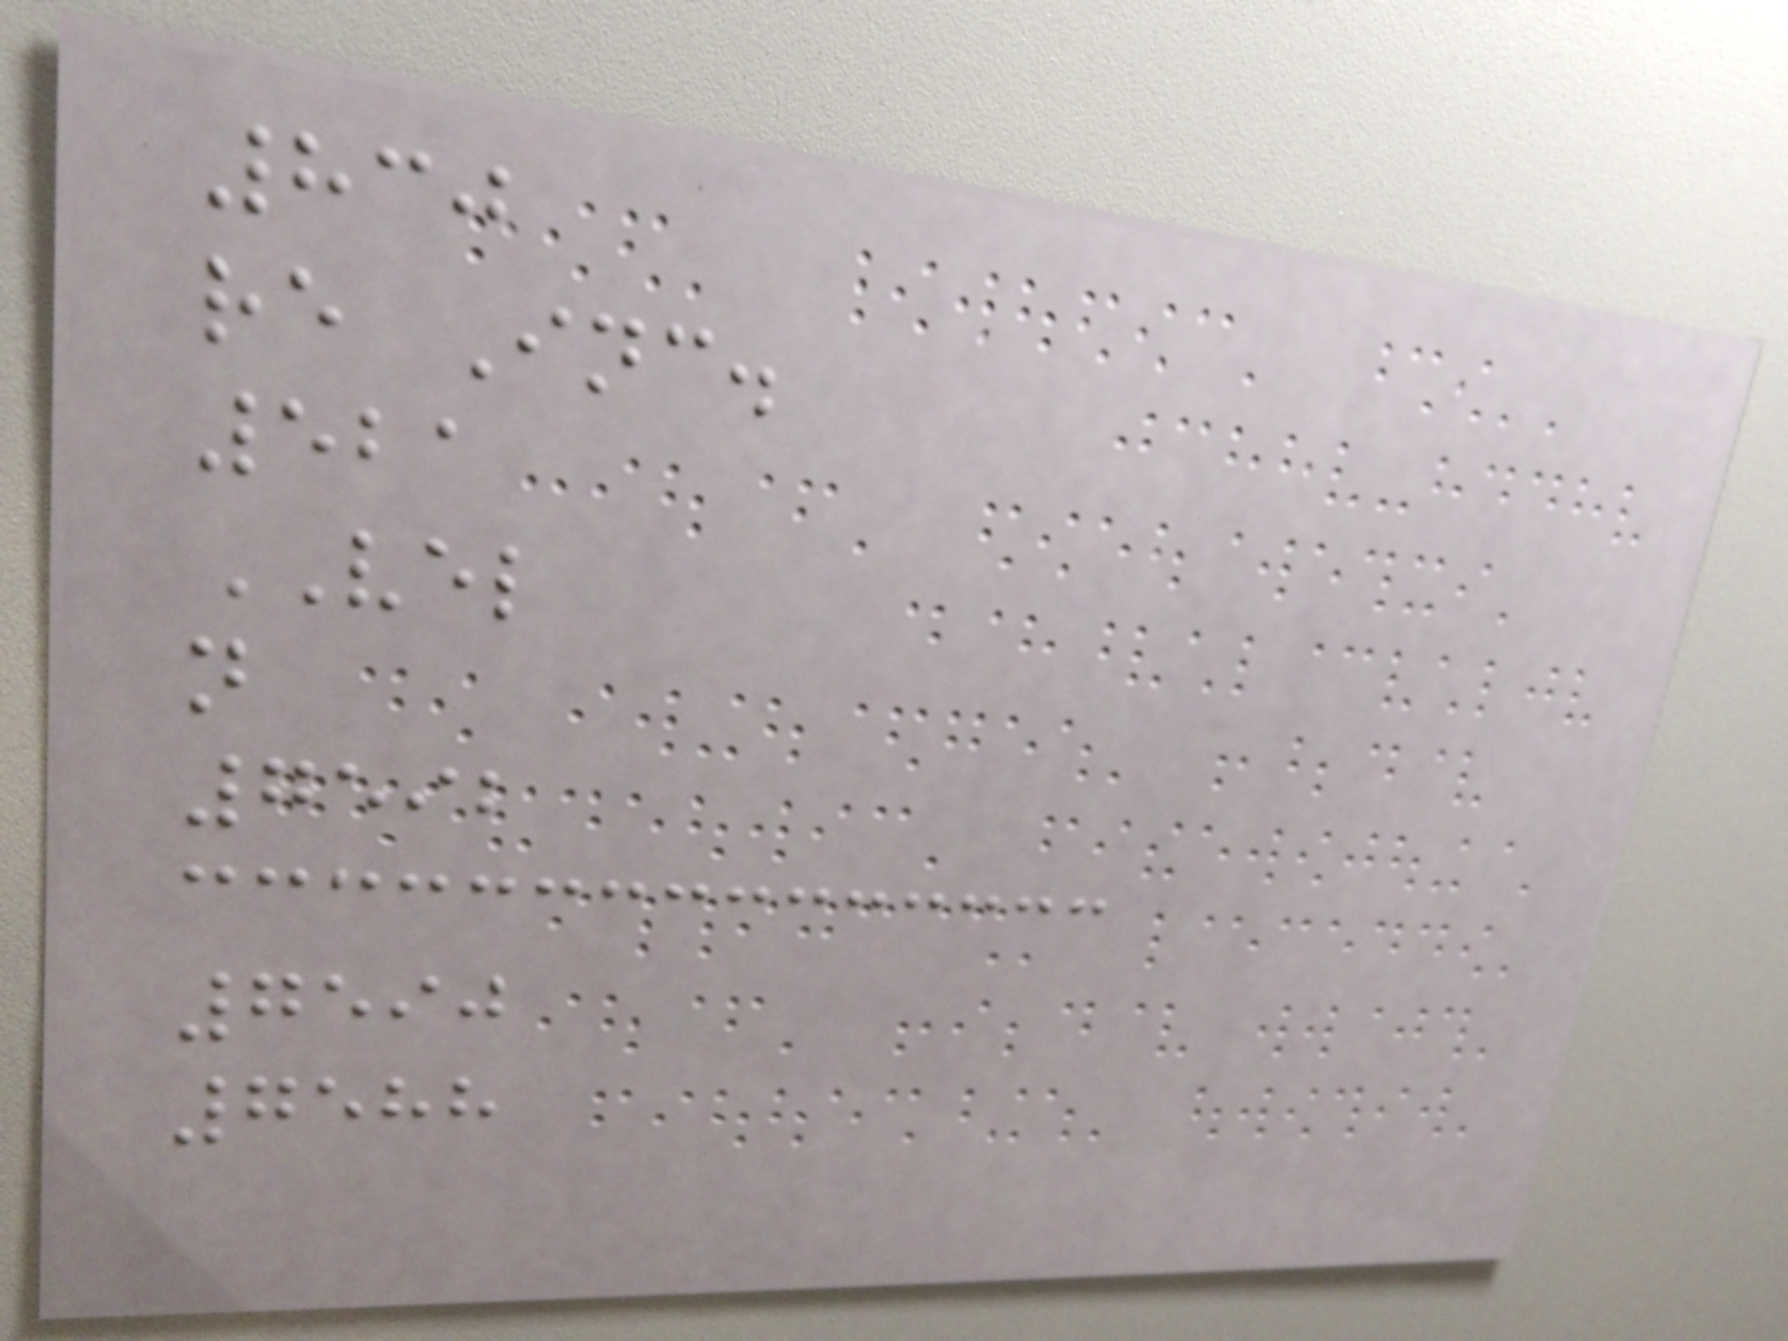830
re Inc.
521
VEL
n
7592
7590
7588
